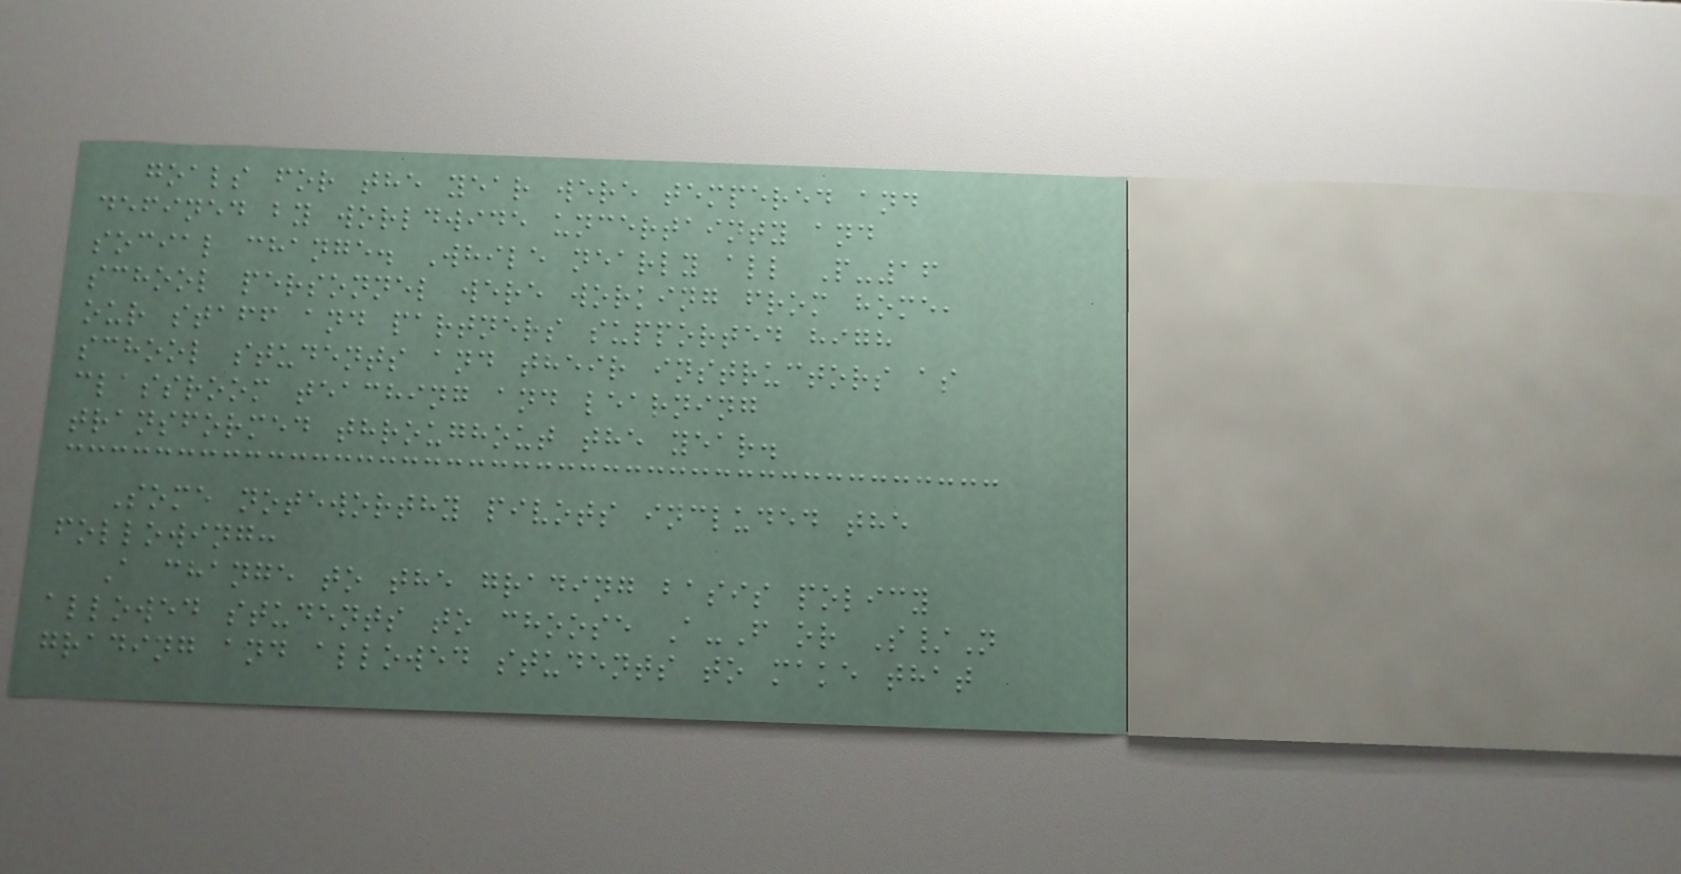goals for the year were tempered and
defined by worldwide uncertainty and
social change. While nearly all P-16
school personnel were working from home,
our staff and partners supported high
school students and their instructors as
classroom teaching and learning
transformed throughout the year.
Some noteworthy pivots included the
following:
A change to the grading basis policy
allowed students to choose A-F or S/N
grading and allowed students to make that
